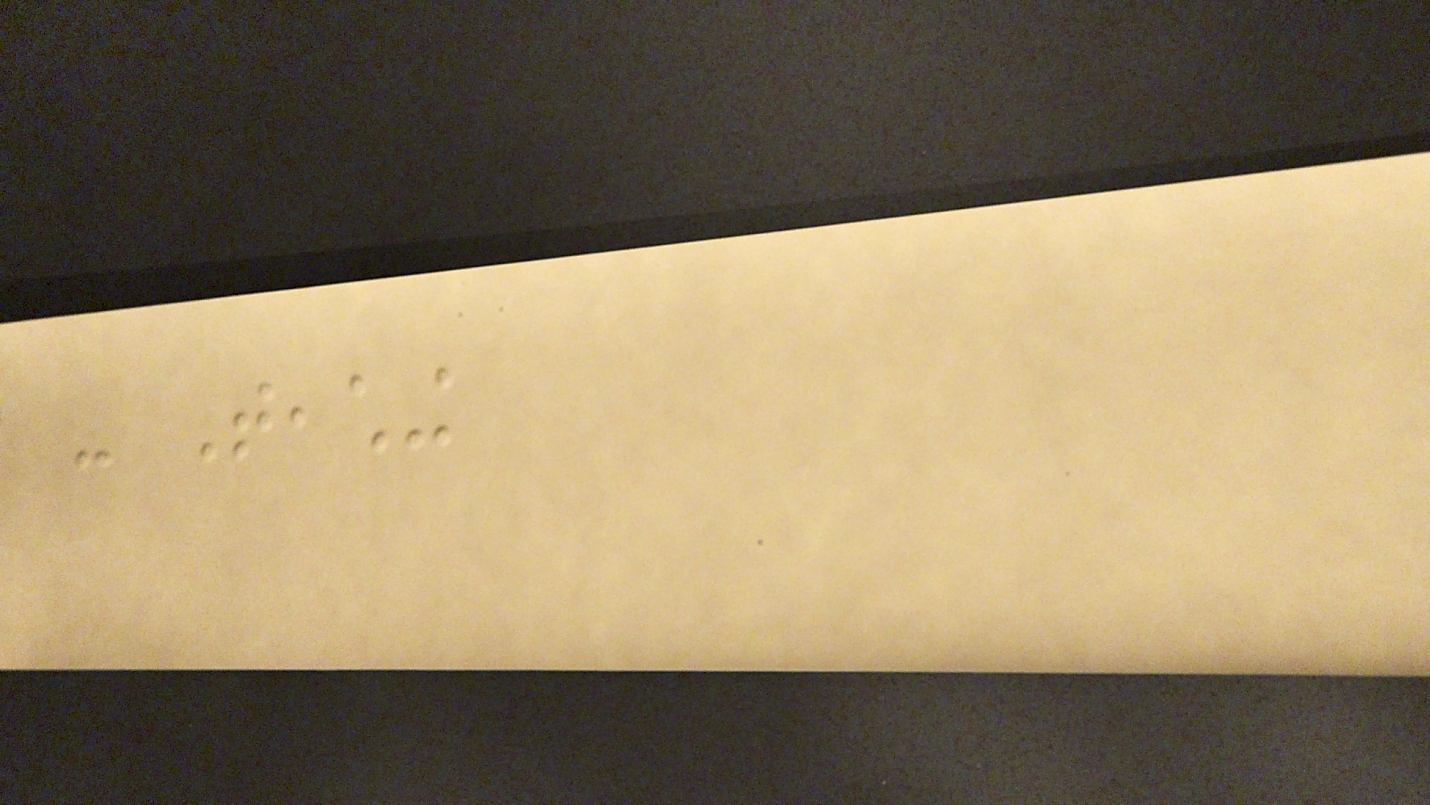- Teaching
